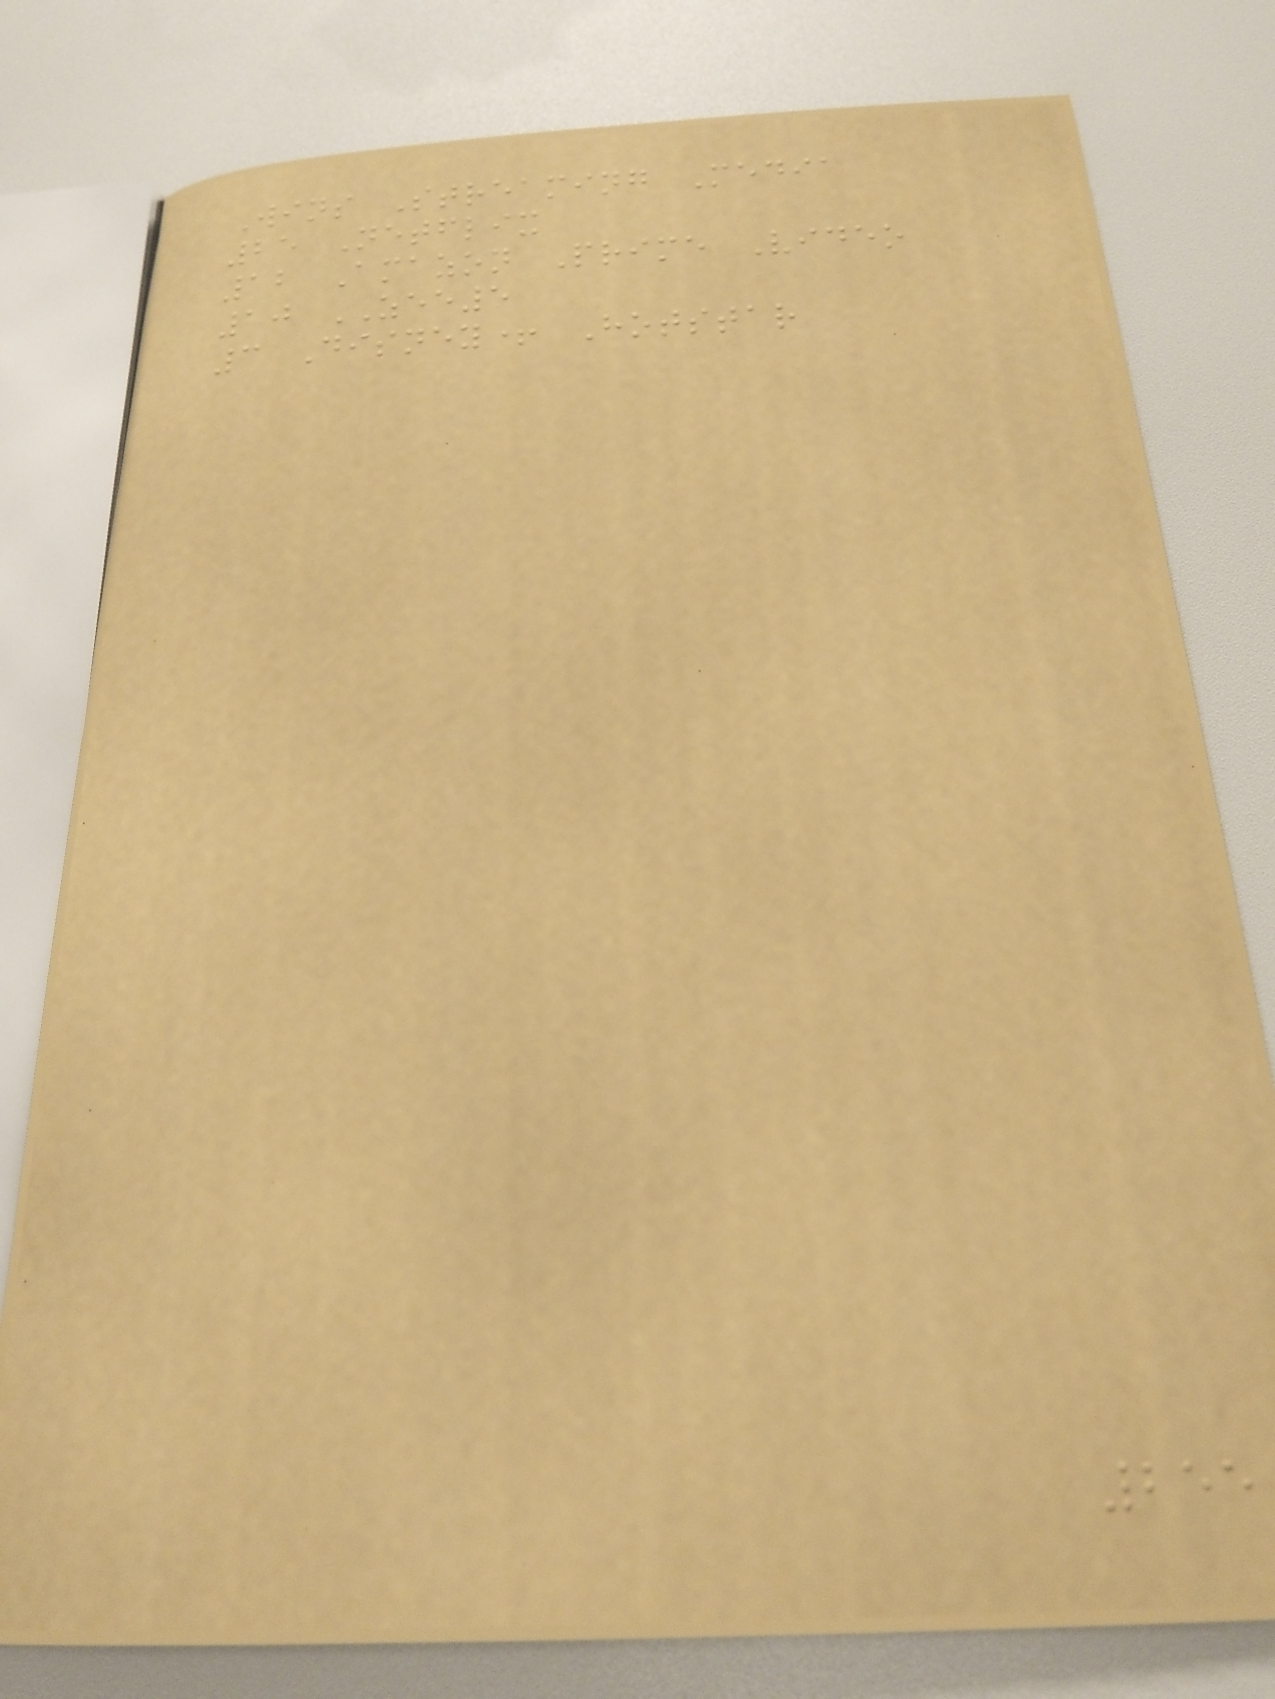Wins Streaming Media
25 Netflix
12 Amazon Prime Video
10 ZEE5
3 Disney+ Hotstar
255
